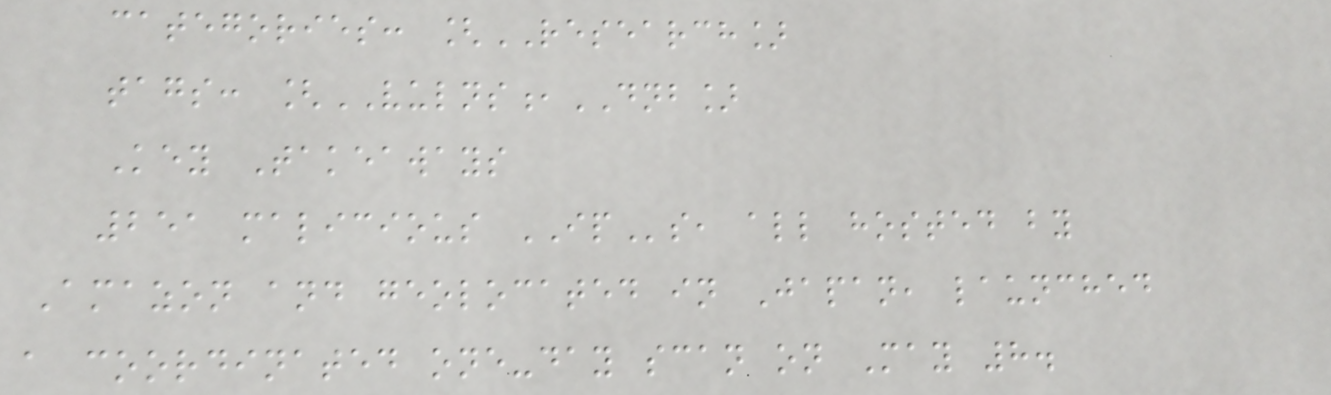categories: [RESEARCH]
tags: [VULNS,DNB]
Key Takeaways
251 malicious IPs, all hosted by
Amazon and geolocated in Japan, launched
a coordinated one-day scan on May 8.
